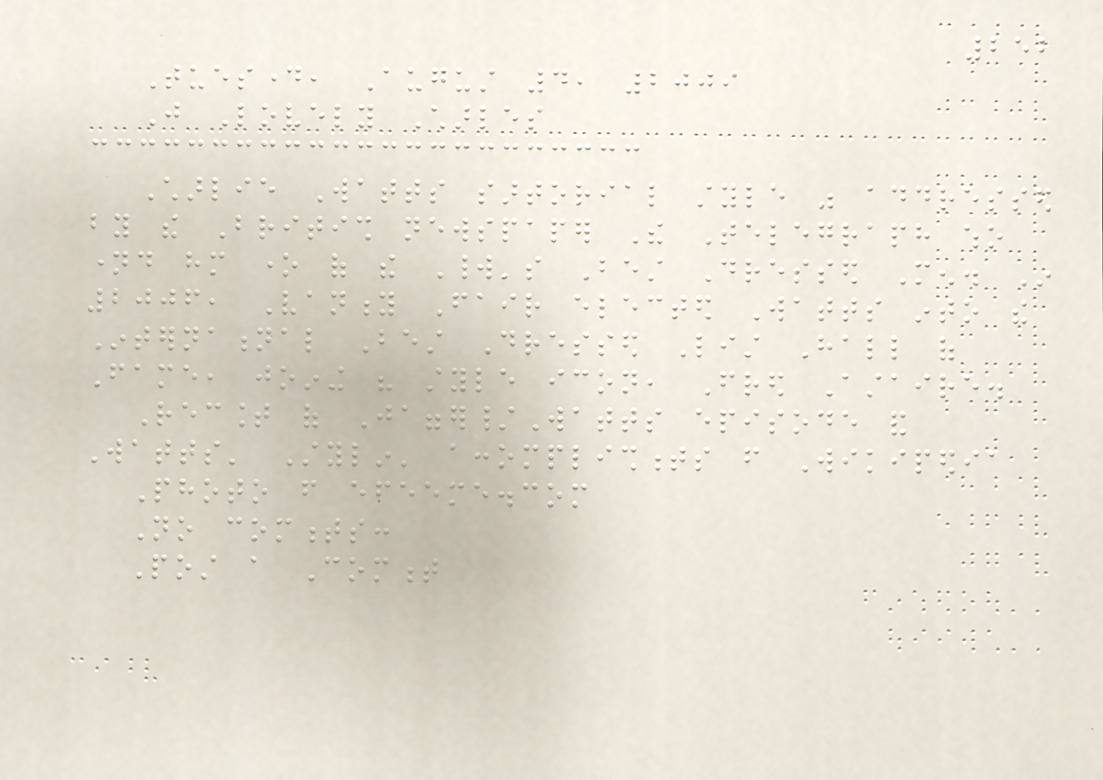252
Tuesday, August 4, 2009
Just Lovely Charles
Charlie Watts sartorial style was addressed
by the British newspaper The Telegraph who
named him one of the World's Best Dressed Men. In
2006, Vanity Fair elected Watts into the
International Best Dressed List Hall of
Fame, joining his style icon, Fred Astaire.
Recount of Jagger/Watts episode and
Watts' Stylin' accomplishments from Wikipedia
Photo from efeeme.com
No comments:
Post a Comment
